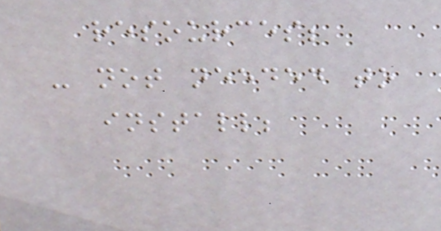resources;
- not needed to
install;
